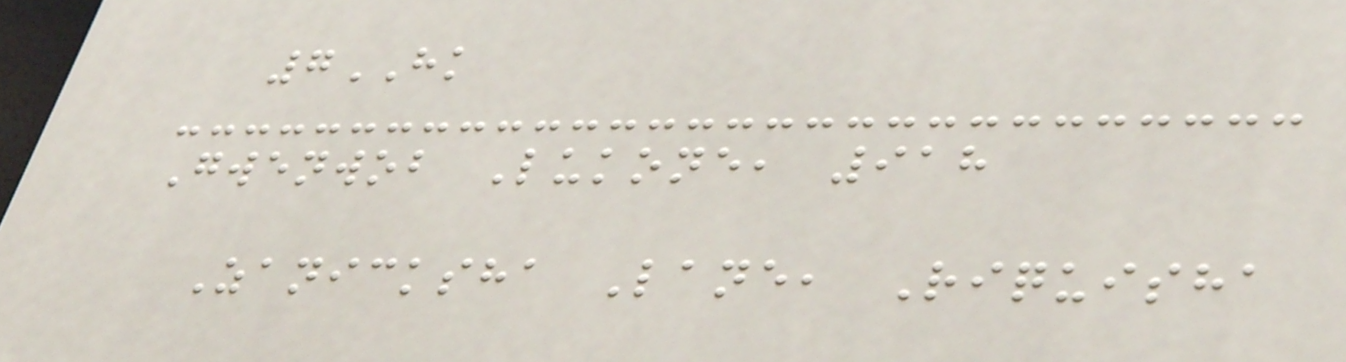7HK
Gwenwob Lukone, 918
Zanicksha Lane, Riquisha
